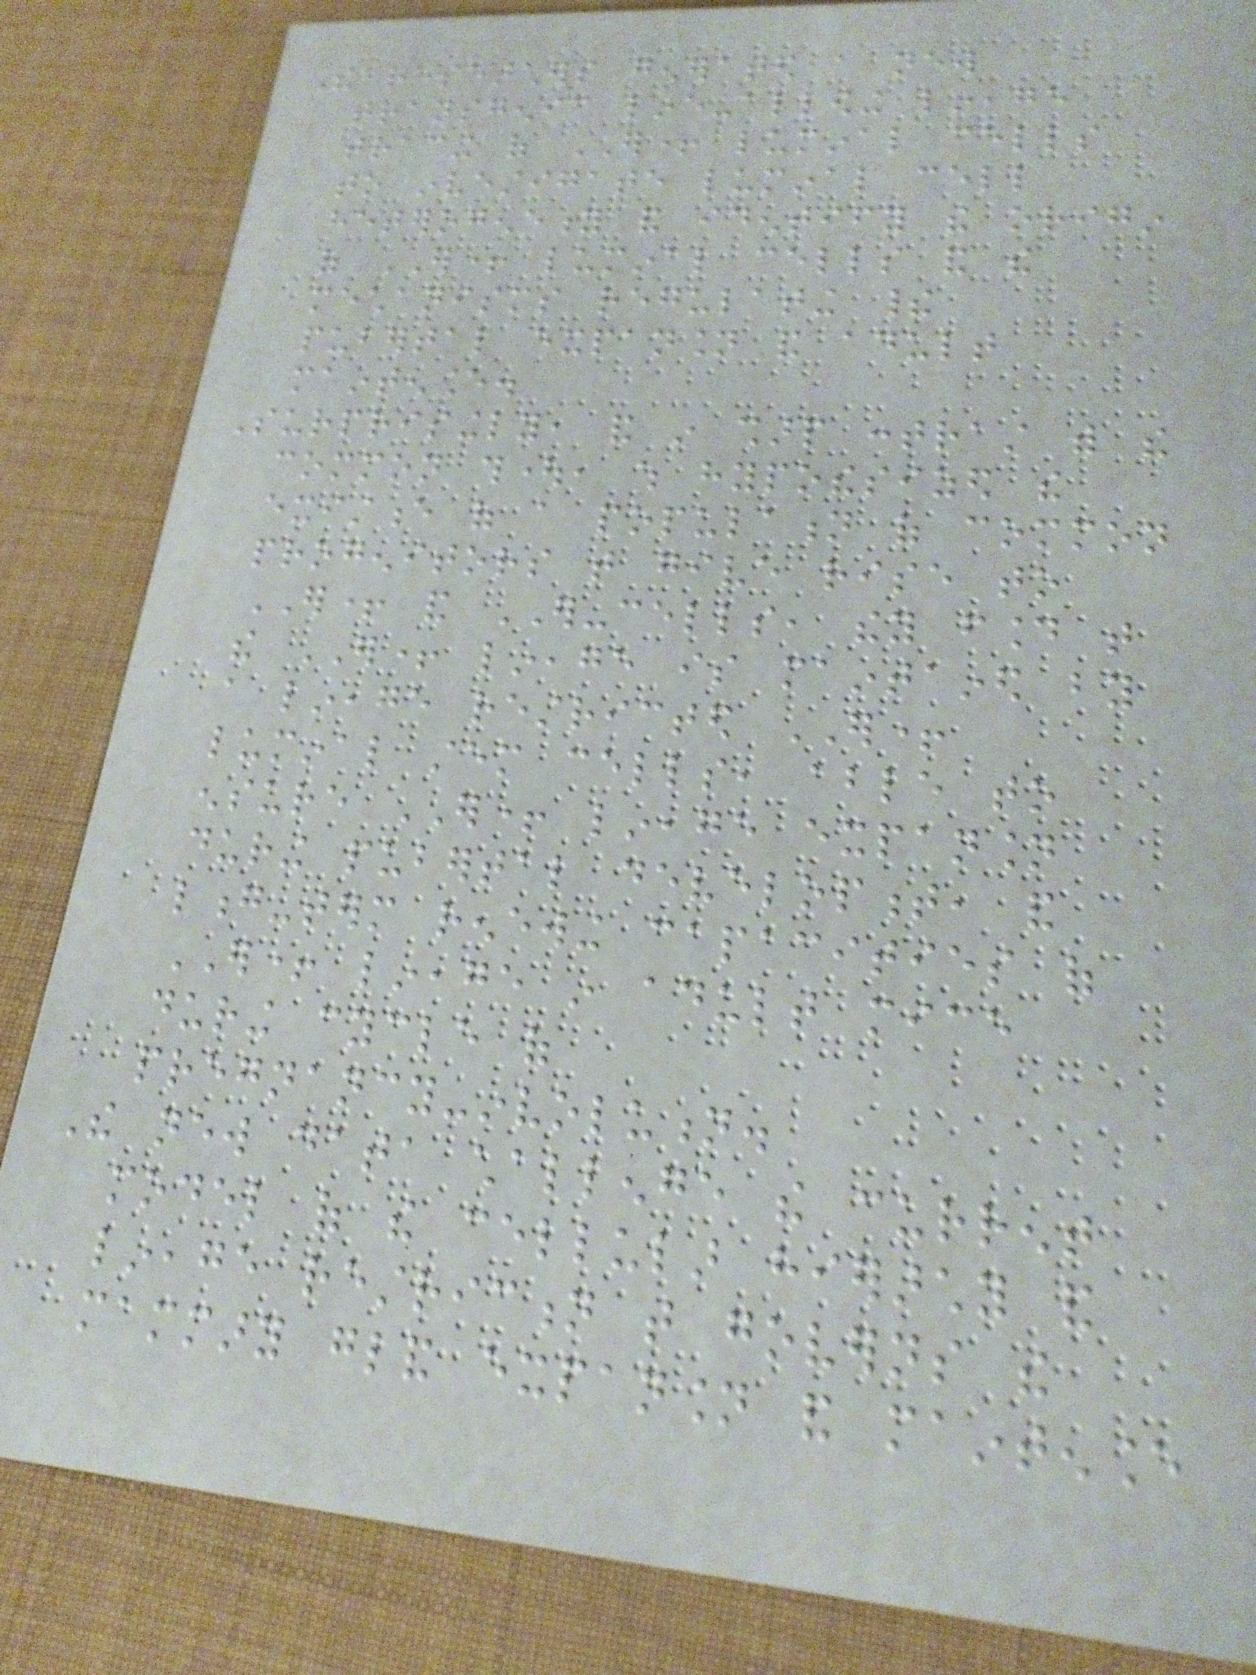The researchers generated a new
transgenic line-allowing lineage
tracing of ER+ luminal cells
to investigate luminal cell
heterogeneity and identify the origin
of ER+ luminal cells and the
mechanisms regulating their
pubertal expansion and adult
maintenance.
Surprisingly, and in sharp contrast with the
common thought, which hypothesized the
existence of a population of common
progenitors that give rise to
ER+ and ER-cells, they found that
the ER+ lineage is maintained by
a lineage restricted ER+
luminal stem cells, able to
ensure ER+ lineage expansion
during pubertal development, and
long-term renewing capacities of
ER+ lineage in adult mice
during cycle of
pregnancy-involution.
The new data challenge the current
model of the cellular hierarchy and
lineage restriction that governs the
mammary gland expansion and maintenance
